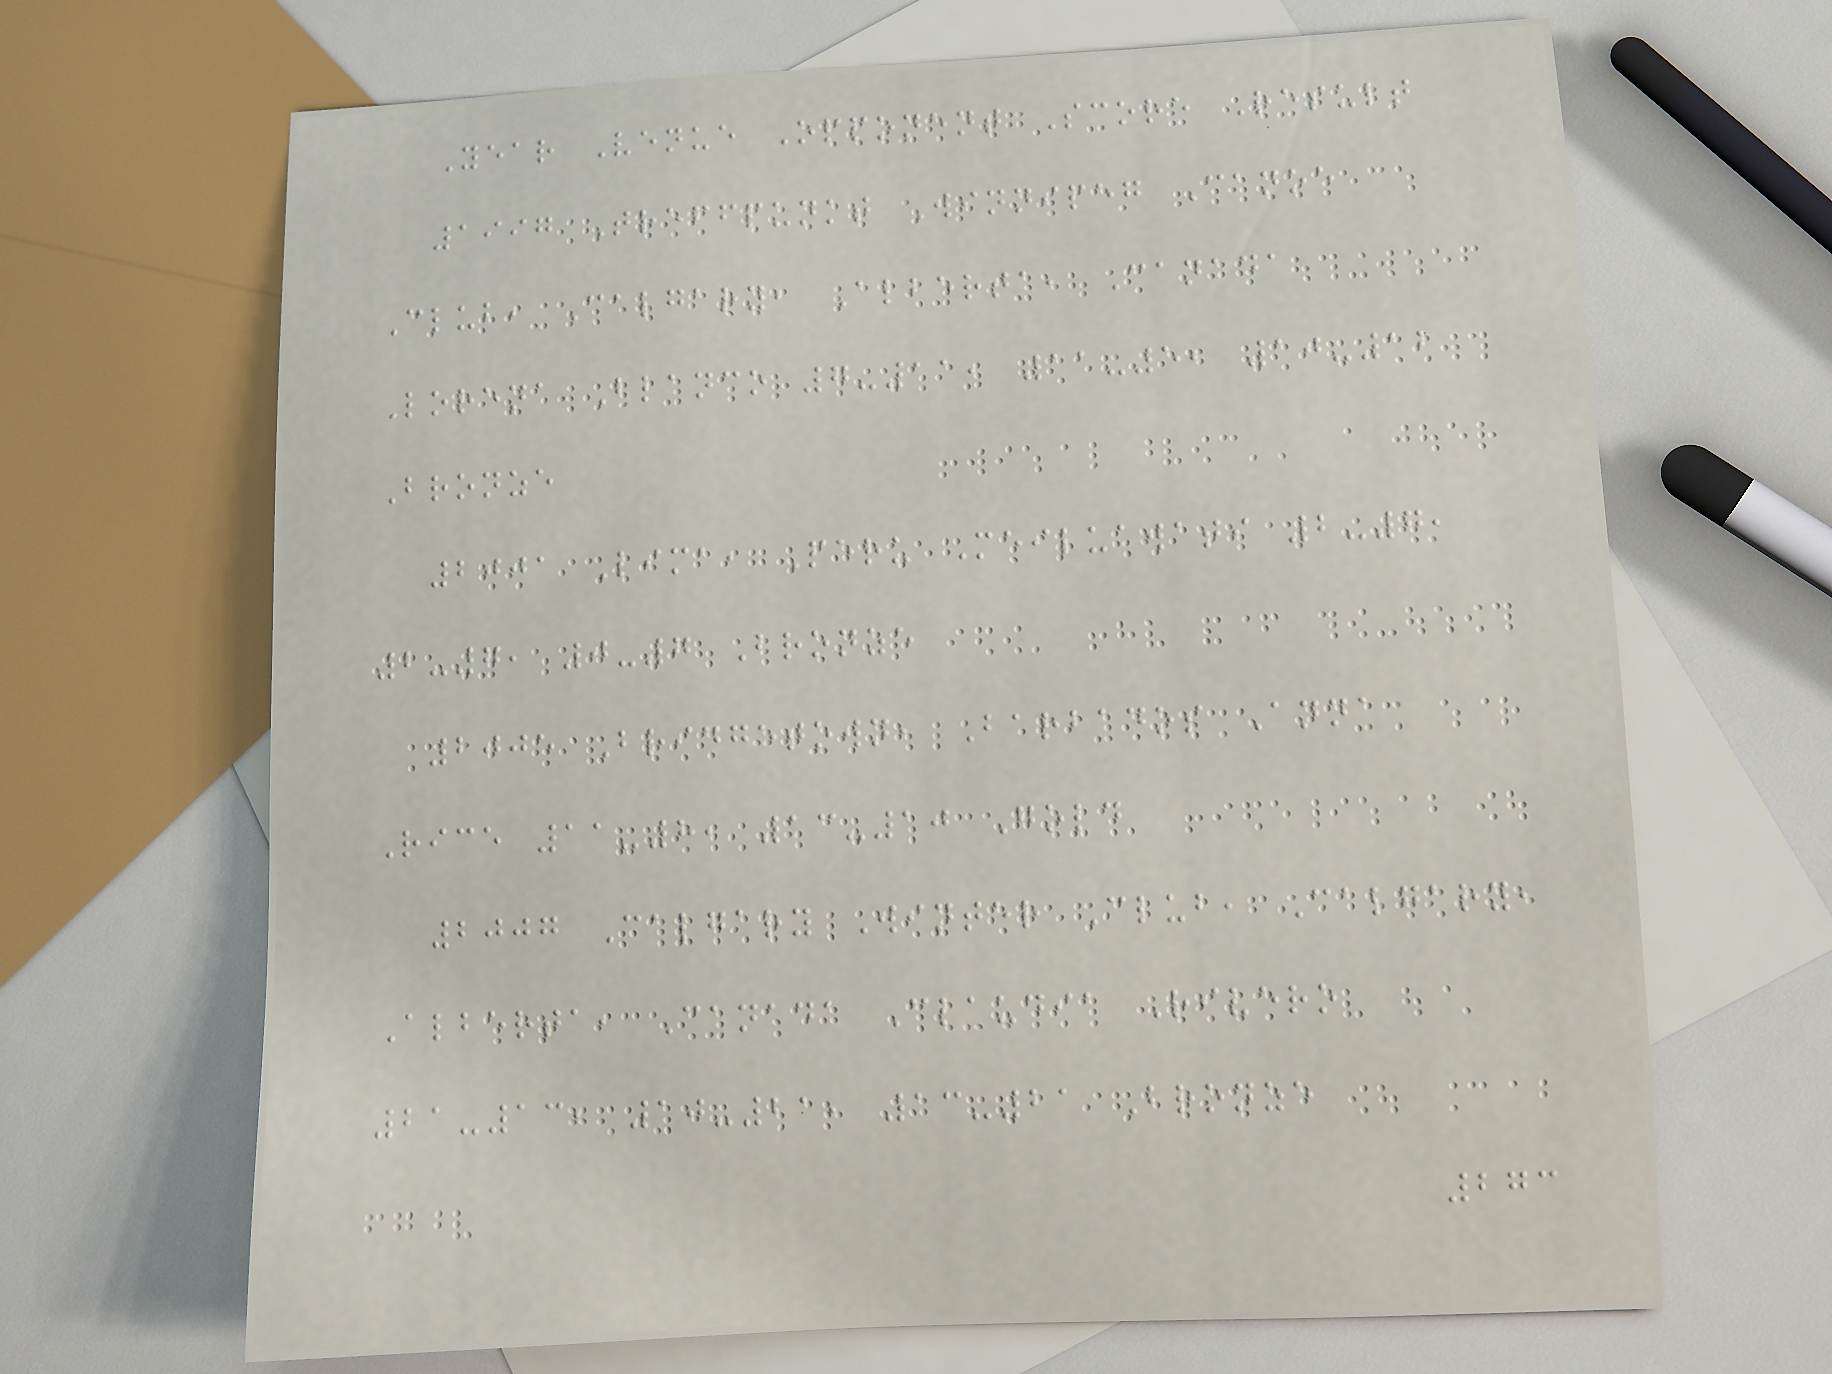Year Venue Opponent Score Result
1997 Treffpunkt Winnipeg Canoe
Club, Calgary, Alberta, Canada
Lorena Blanco 7-11, 11-5, 10-12
Bronze
2001 Lima, Peru Meiluawati 2-7,
2-7, 0-7 Bronze
2005 Bridgetown, Barbados Anna
Rice 11-8, 13-10 Gold
2007 Calgary Winter Club, Calgary,
Alberta, Canada Claudia Rivero
21-13, 10-21, 13-21 Bronze
273
